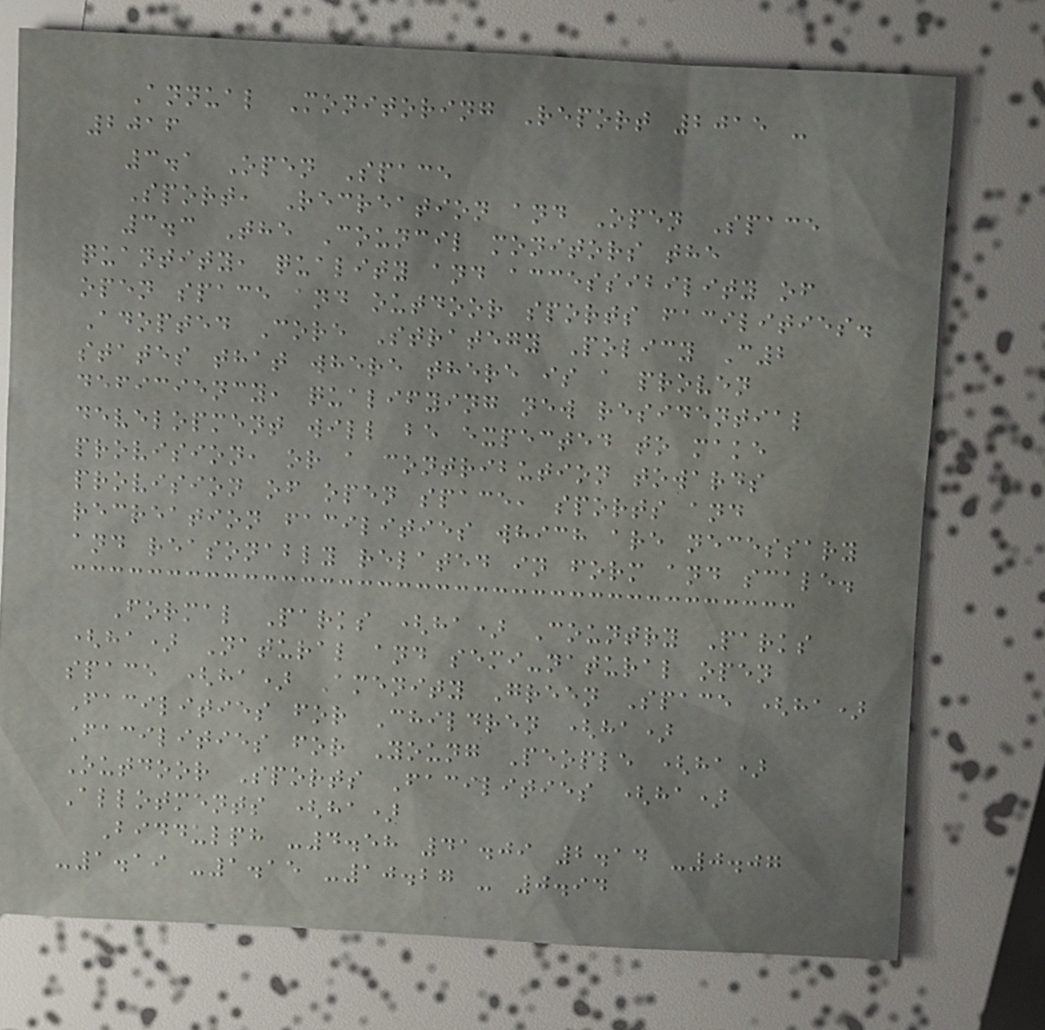Annual Monitoring Report 2015 -
2016
3.1 Open Space
Sport, Recreation and Open Space
3.3 The Council monitors the
quantity, quality and accessibility of
open space and outdoor sports facilities.
Adopted Core Strategy Policy C2
states that where there is a proven
deficiency, qualifying new residential
development will be expected to make
provision, or a contribution towards
provision of open space, sports and
recreation facilities which are necessary
and reasonably related in form and scale.
Formal Parks (ha) Country Parks
(ha) Natural and semi-natural open
space (ha) Amenity Green Space (ha)
Facilities for Children (ha)
Facilities for Young People (ha)
Outdoor Sports Facilities (ha)
Allotments (ha)
Biddulph -4.58 41.09 2.14 -0.07
-1.19 -1.15 -10.27 - 0.94
